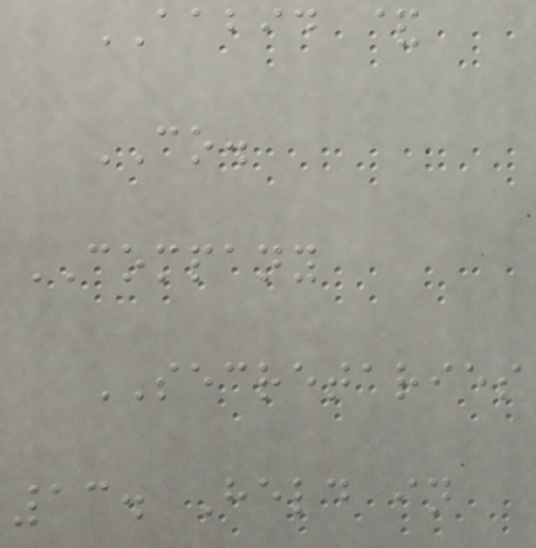AABID &
CO.
COMPANY
SECRETARIES
13. Held in
